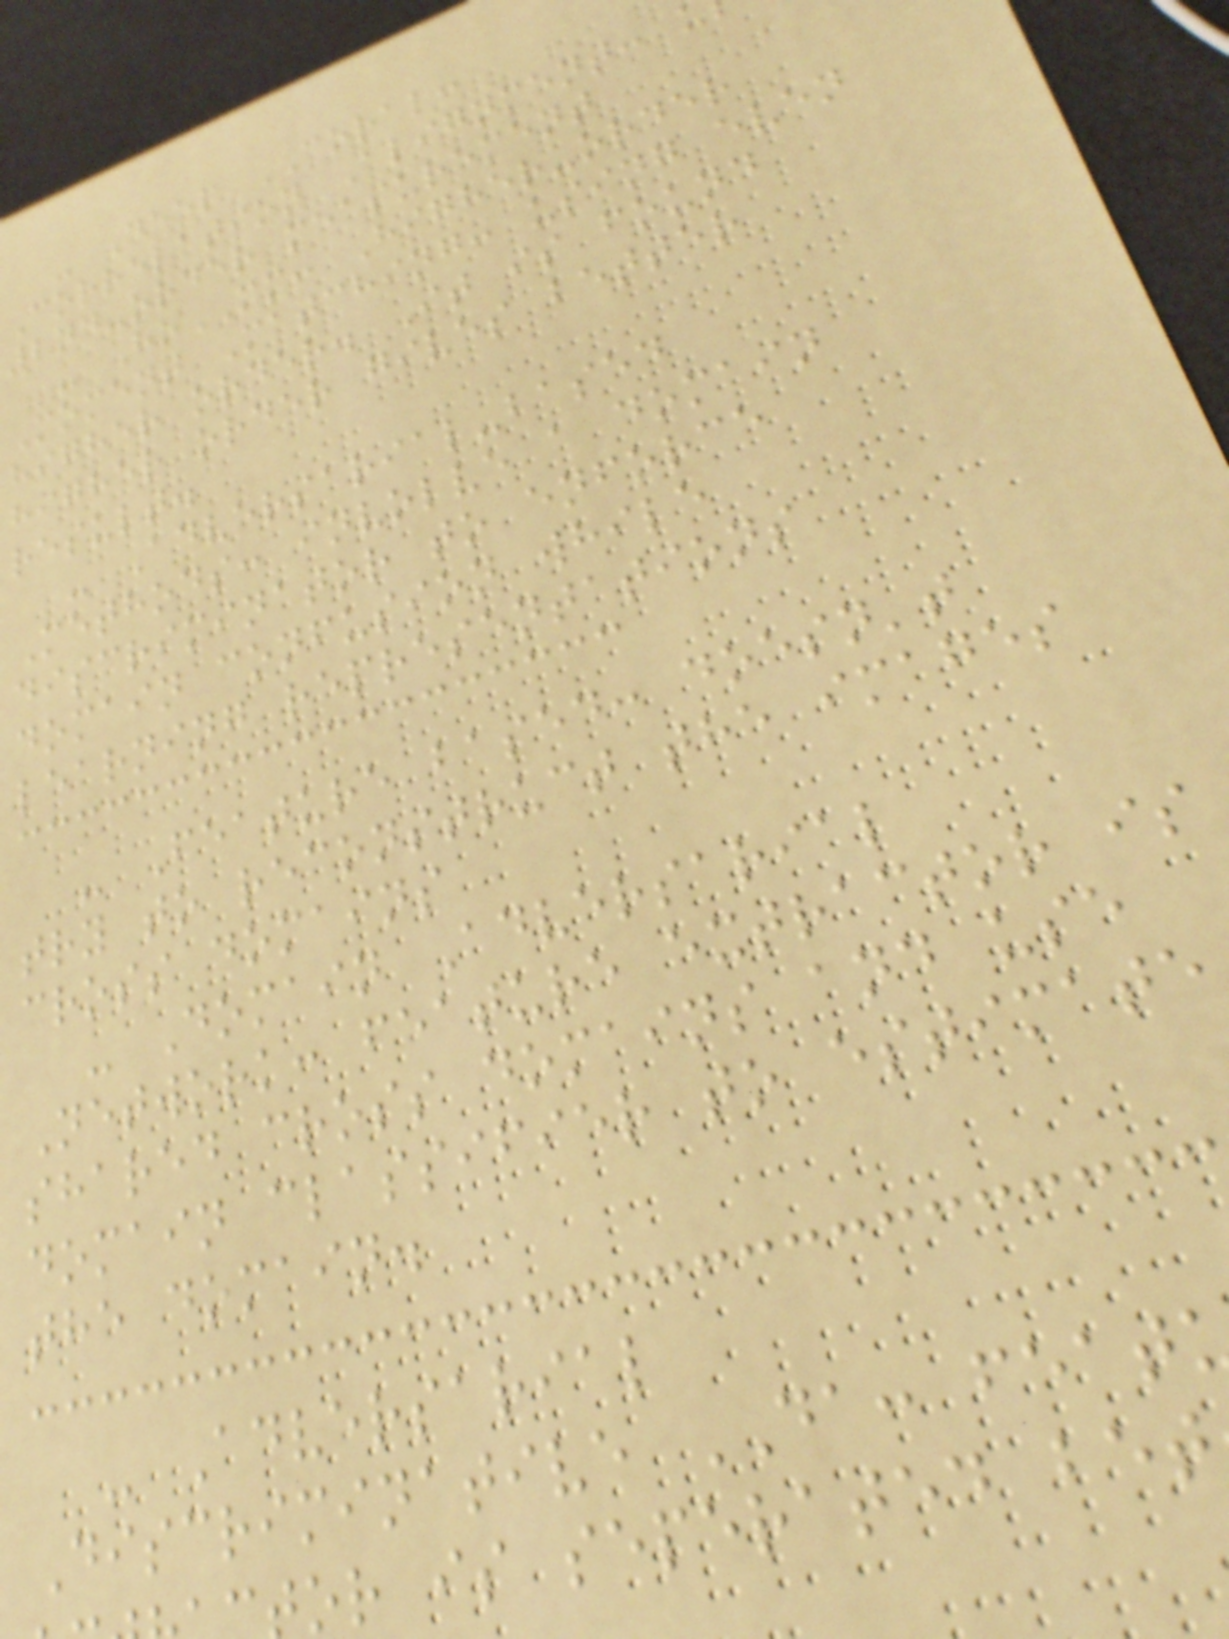- Deep CORAL:
Correlation Alignment:
2nd-order measurement
- HoMM: Higher-order
Moment Matching: using even
higher order. It is found
higher order gives better
result.
- Adversarial-based
Methods: involve a domain
discriminator to enforce
domain confusion while
learning representations
- Feature based: doesn't
try to reconstruct the images
cross domains
- Domain Adversarial
Network: feature extractor is
shared cross domains and use
domain classifier to estimate
the domain.
- Adversarial
Discriminative DA: feat
or is seperated bet
